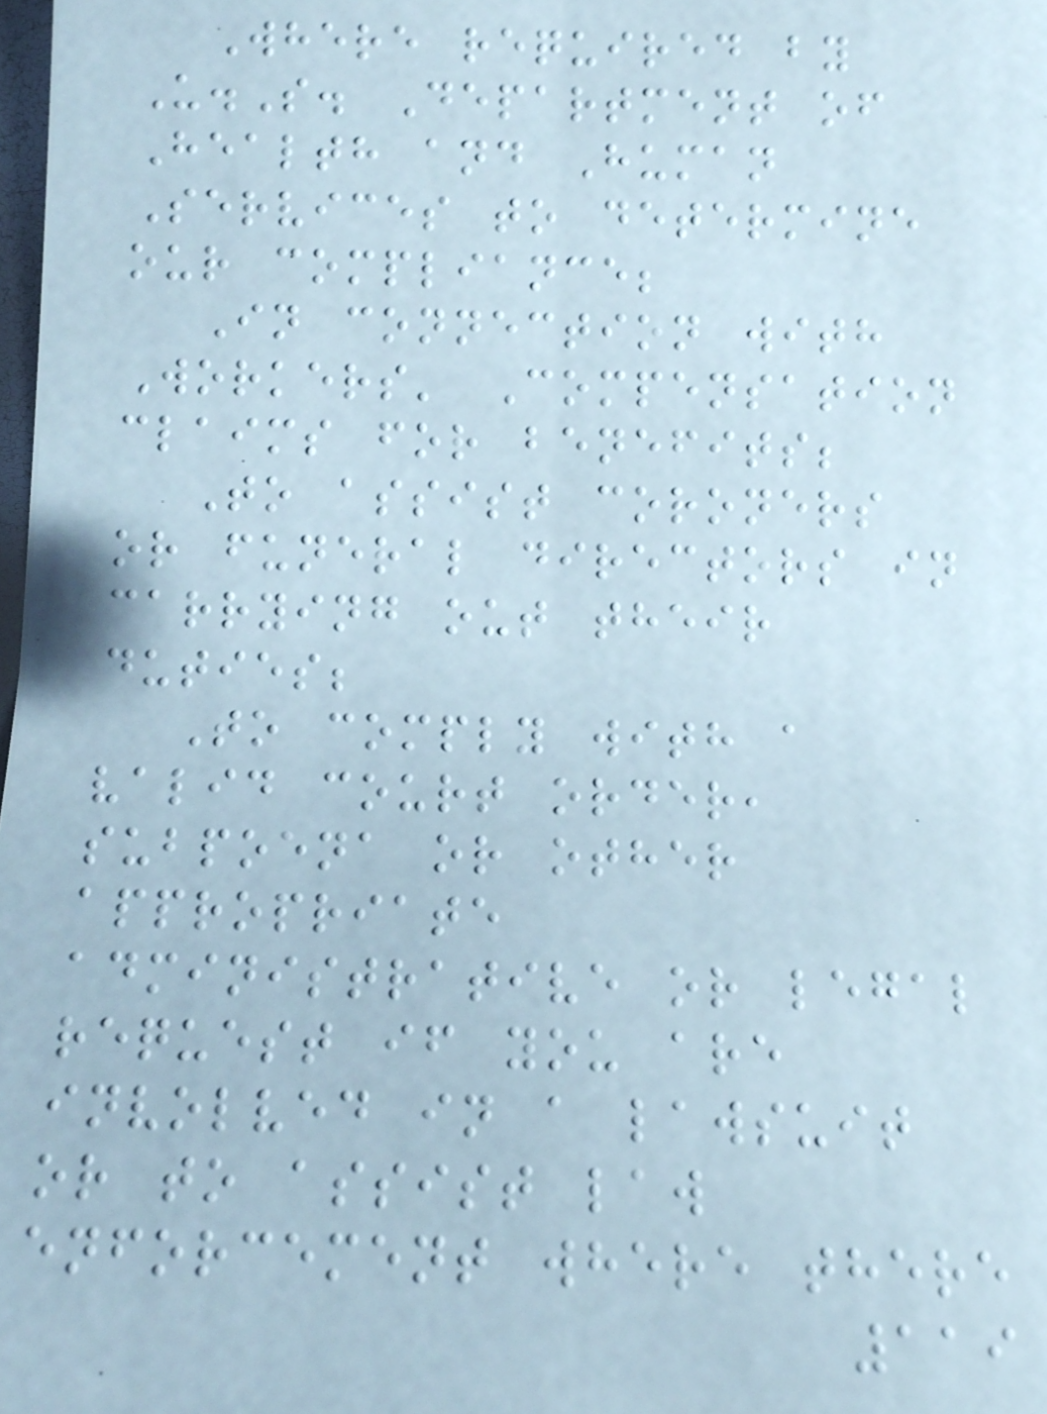Where required by
U.S. Department of
Health and Human
Services to determine
our compliance;
In connection with
Workers' Compensation
claims for benefits;
To assist coroners
or funeral directors in
carrying out their
duties;
To comply with a
valid court order,
subpoena or other
appropriate
administrative or legal
request if you are
involved in a lawsuit
or to assist law
enforcement where there
119
